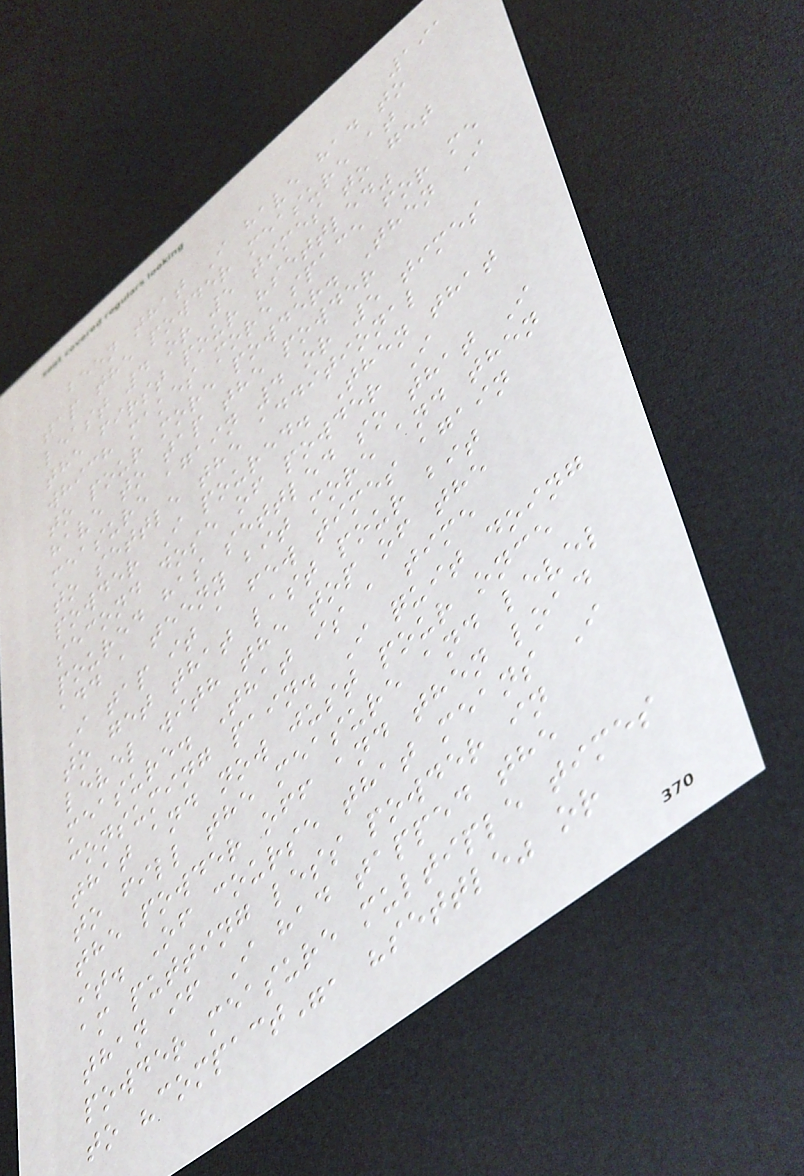191
been that I have had to
tap the powder measure at
least 4 or 5 times to get
the first pour "settled"
which makes more space for me
to pour more powder. Then I
have to tap the powder
measure again 4 or 5 times
to settle the additional
powder I poured. Then that
second dose of powder I
poured has settled so that I
add a teeny bit more and then
I tap it a few times again
to get that last pour bit
level with the top of the
measure. That is a time
consuming pain. I quit doing
that and now just pour once
to fill the measure and level
the powder off and then load
it. Of course that means I
am putting less powder in
than if I had tapped the
powder measure multiple times
to "compact", "settle" or
